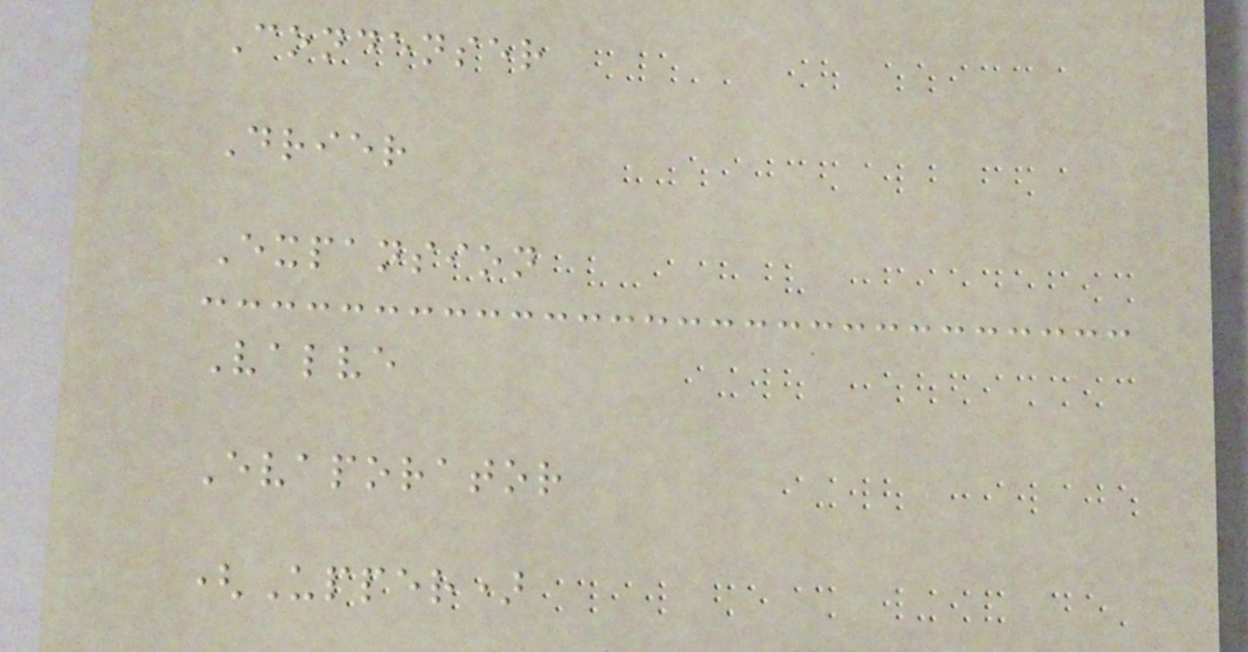Condenser
Drier
Expansion
Valve
Evaporator
(Upper)
